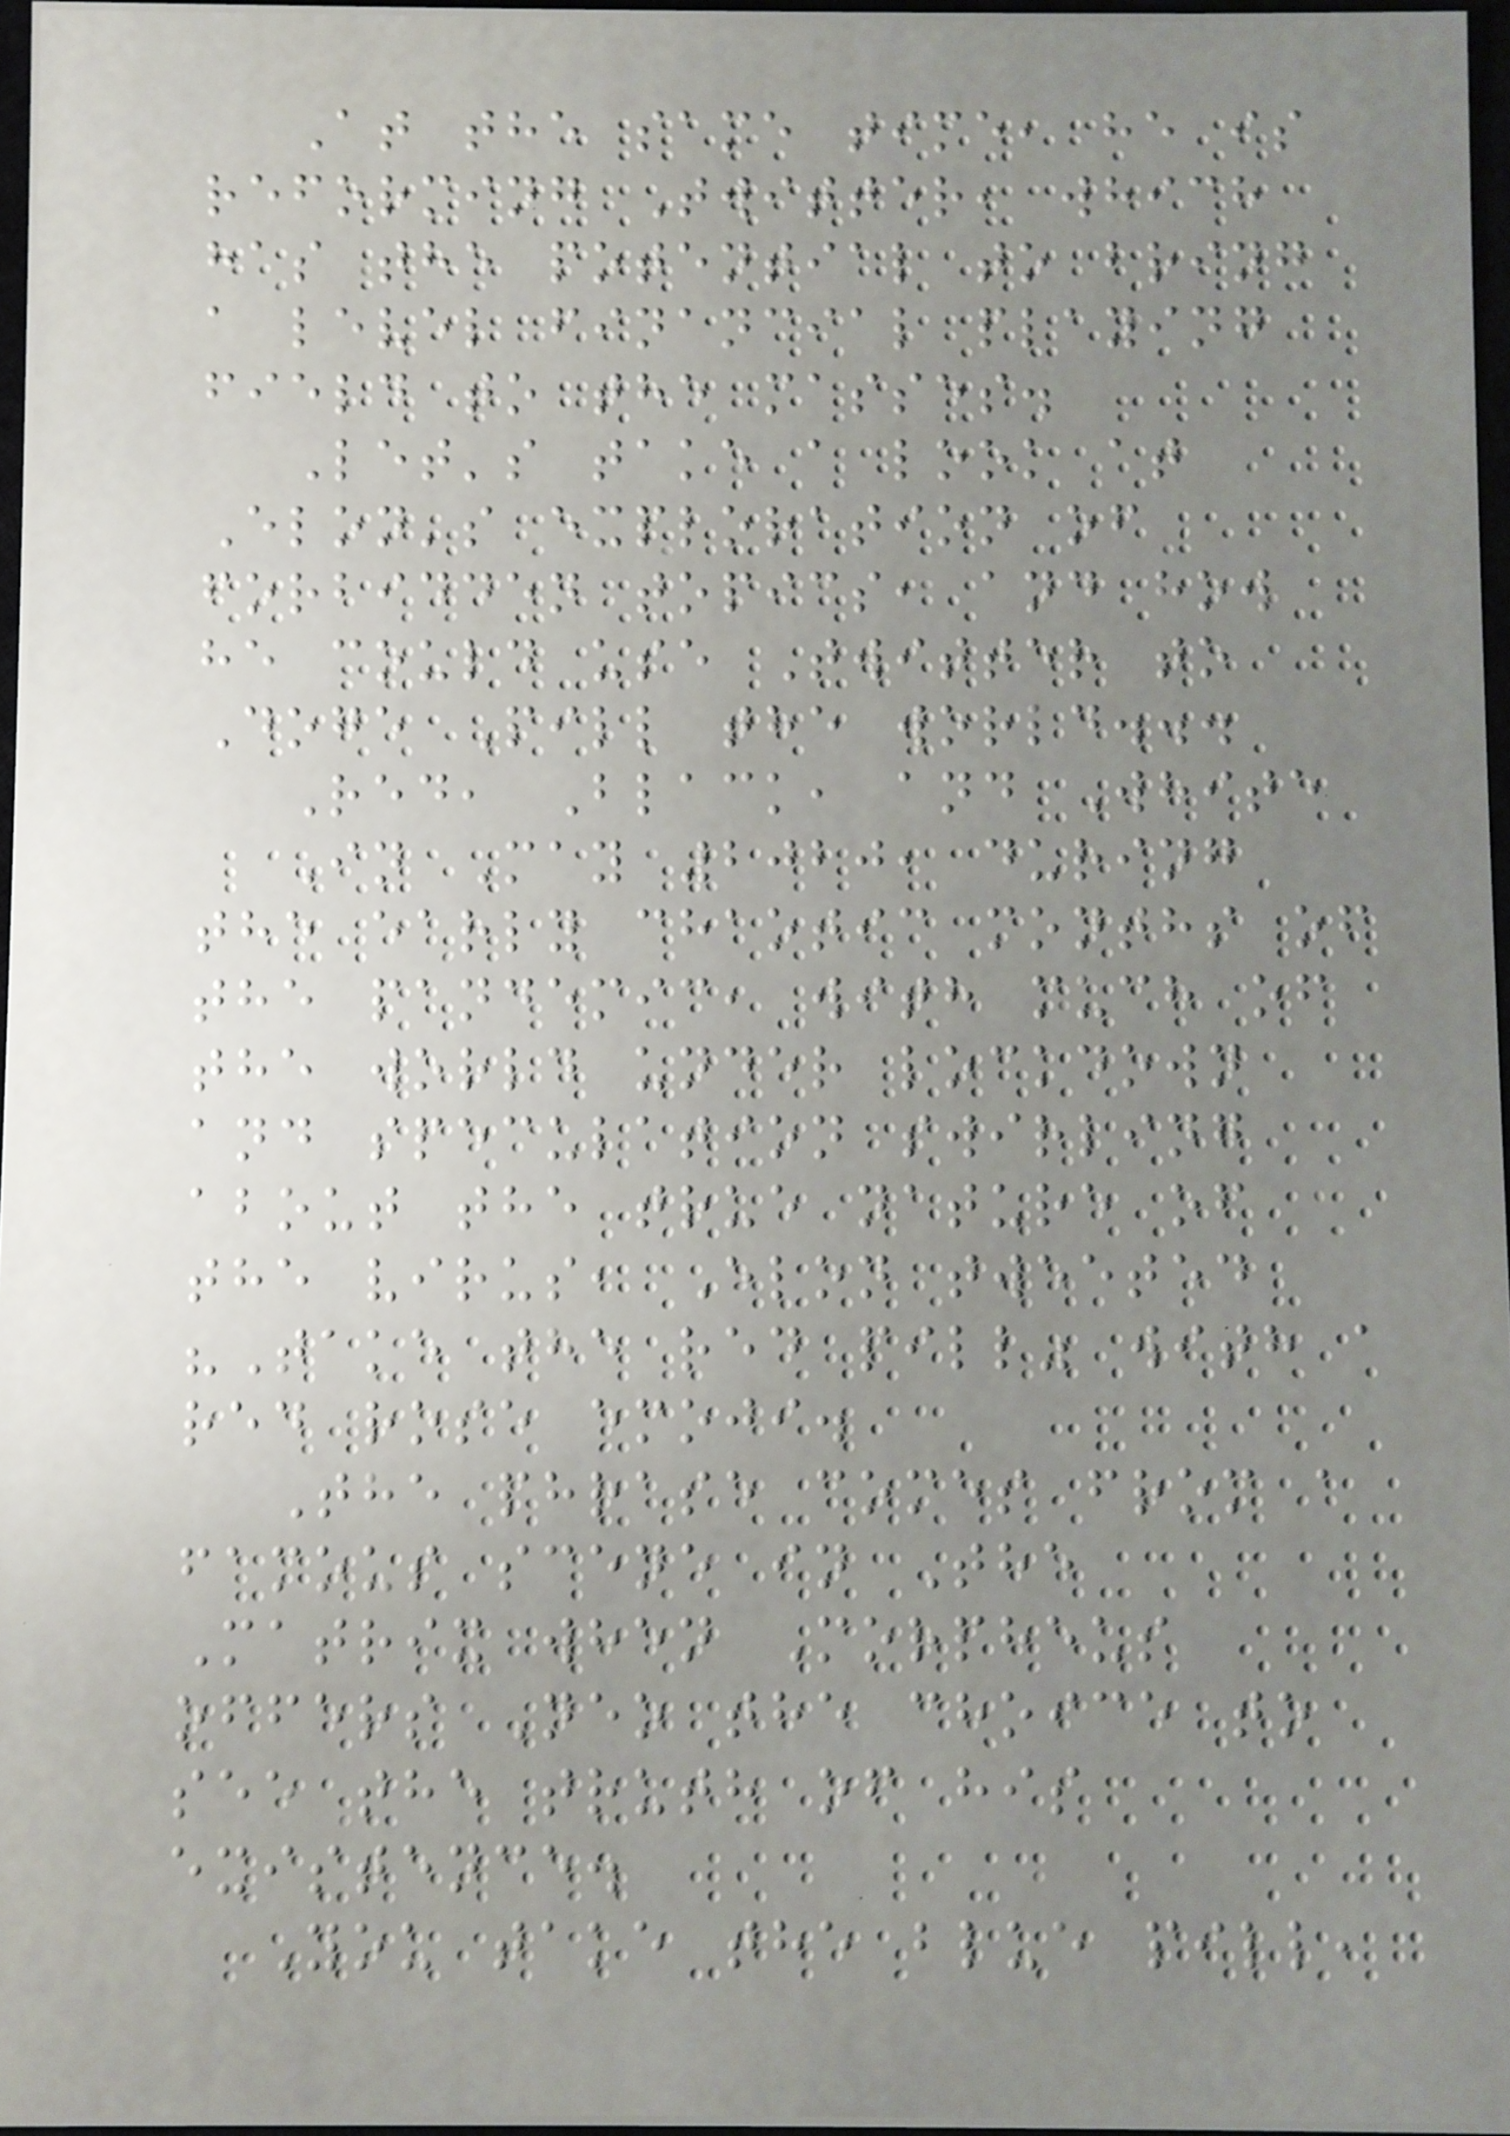At the same time, he is
reforming Twitter, which
has the potential to bring
a level financial playing
field to the masses.
Let's take a look at
Elon's exploration of
forbidden topics, and how
he could use Twitter to
Doge Pill the world...
Red, Black, and White
In May 2020, during
the early chaotic months of
the pandemic, with much of
the world under lockdown
and speculation swirling
about the true nature of
the virus, Elon tweeted
"Take the red pill" with a
red rose emoji.
The phrase comes from a
famous scene in The
Matrix when Morpheus
offers Neo the choice to
see the truth of his
existence.
You take the blue pill,
